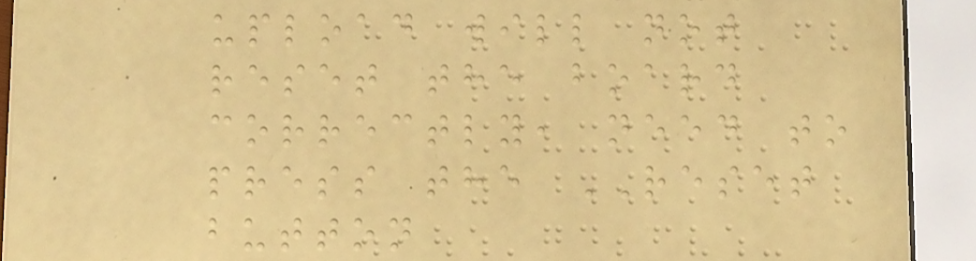upload will not
reset the board
correctly, need to
press the RESET
button
